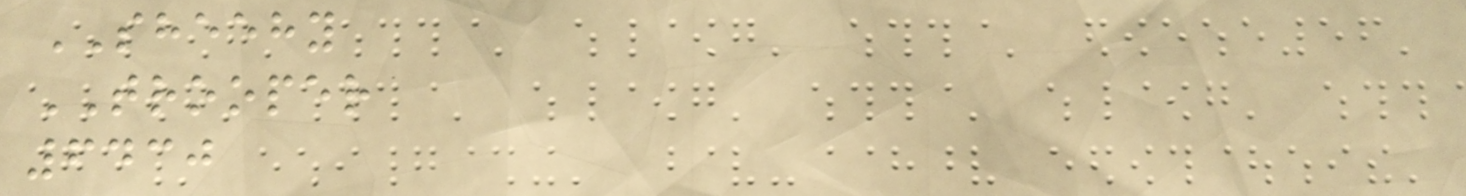SHEEHY
TROOPER
6430
